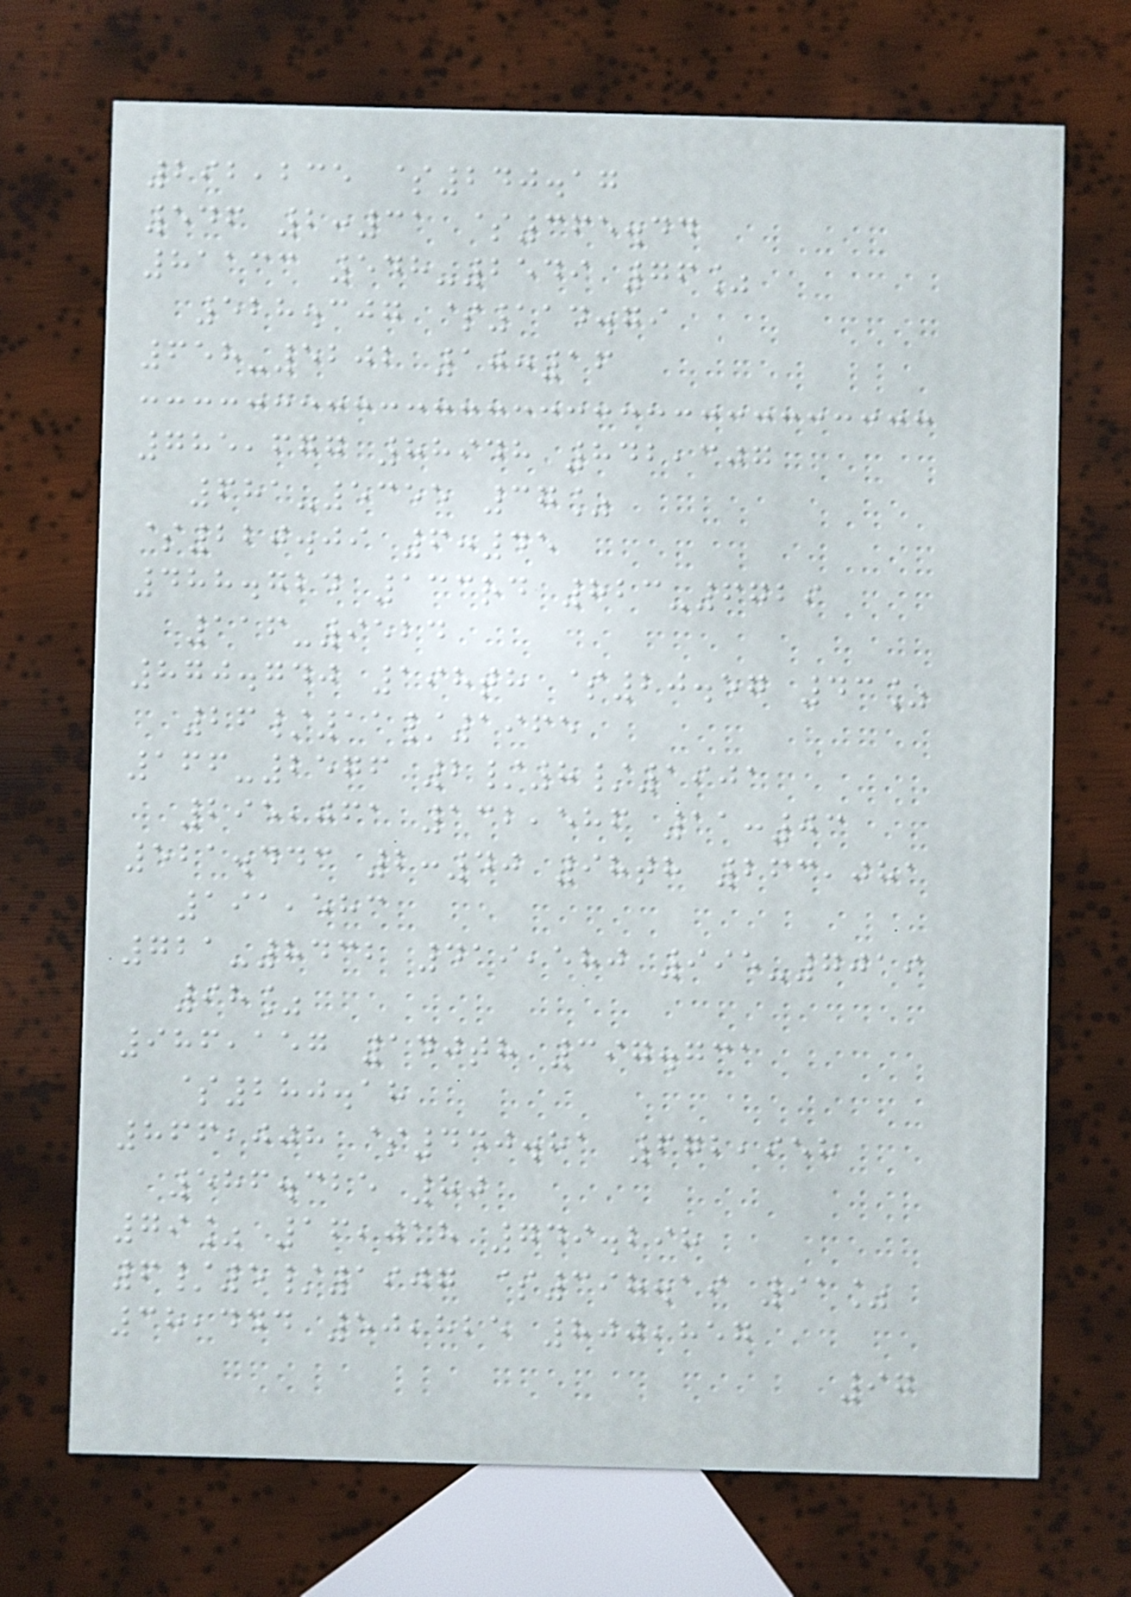292,235 $240.17
546 2:31 $365.44
81133 548-2549 76%
528.307 $114.79
658-5202 10:16
785,677 88948 842,307
681-5355 37%
$220.09 6:45
488.724 133rd 823-6729
116-9524
870.740 198th $20.57 43%
26/11/1965
166-2576 2/8/1901
295,061 132,586 11:03
521.443 2:40 98th 263,081
191,583
721-8432 419,580 995-7019
98%
986,157 140th 397.731
$280.18
866,008 $440.81 672,958
586.325 80
79% 16,018 749.298
6/5/1907 $398.19 91%
38,444 50,825 800,857
97
